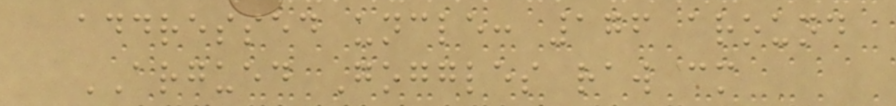addressed uncle: 176 around
ARGUED Goggles raw cm
